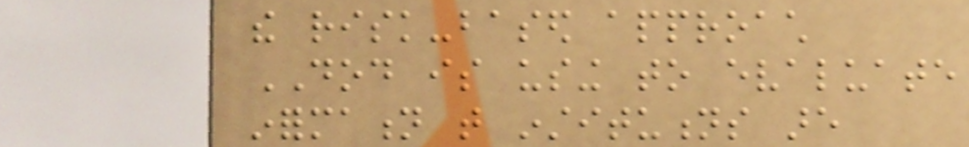the risk-based approach
DOD is using to evaluate
information that institutions are
